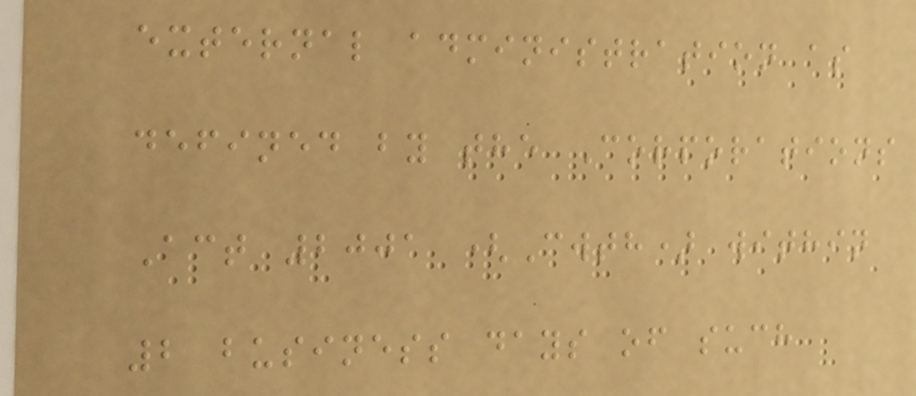external administration as
defined by the Corporations
Act 2001 (Cwth) within
2 business days of such
